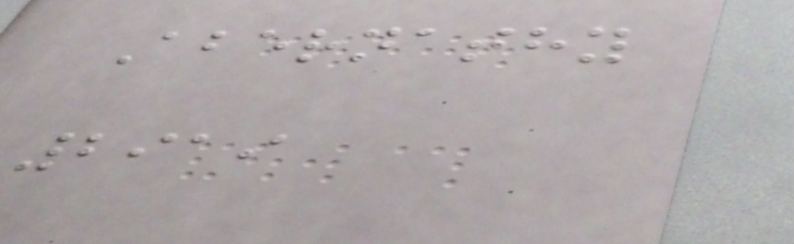Abernathy
2919
